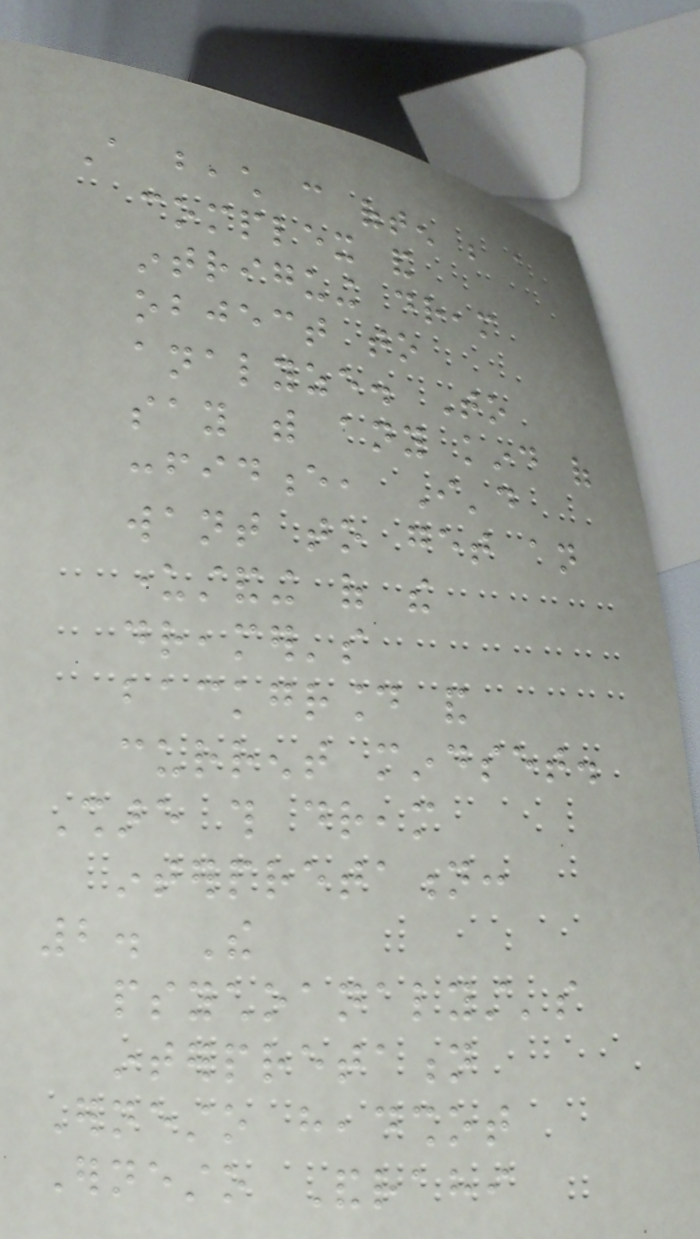A beach can often be a
complex and
intriguing dream
object to
analyze. To
say with any kind of
confidence, I'd
want to get an
understanding of the
dreamer's
background and
current mindset.
Share this dream
interpretation:
2. The
psychoanalyst's
interpretation
Ernesto headshot
Ernesto Andrahi
